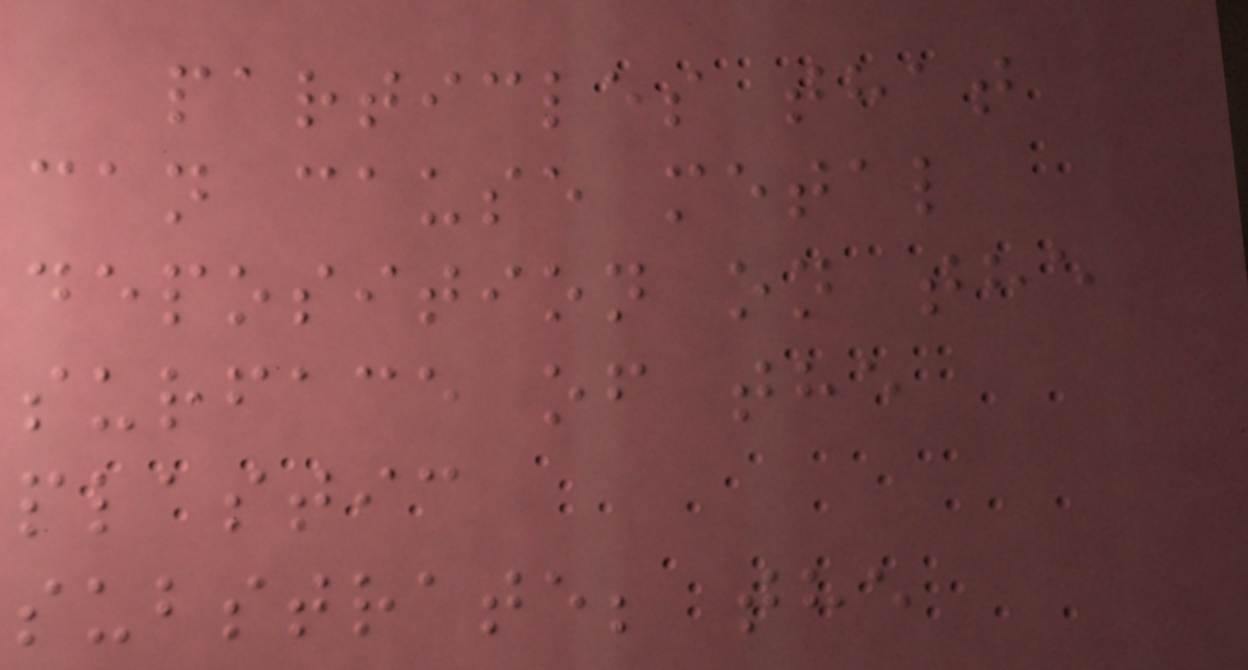particles that
can cause metal
deposition on the
surface of the
plastic
substrate; the
